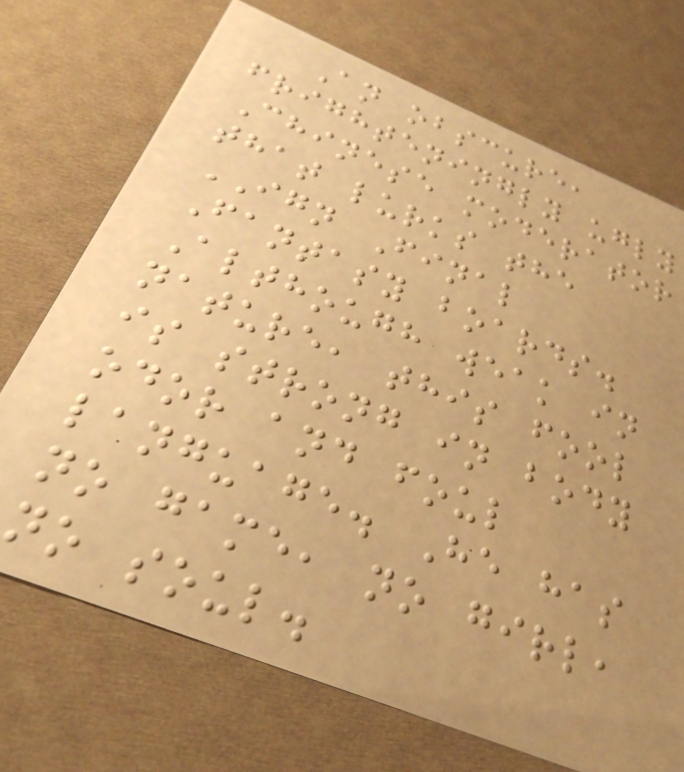An obscure,
frighteningly ugly
Chinese moderator
that lurks the
IGN Final
Fantasy boards.
Although weak in
nature, this fool
is strong in body
odor and foul
language. He has
no game, no girl,
no soul.
